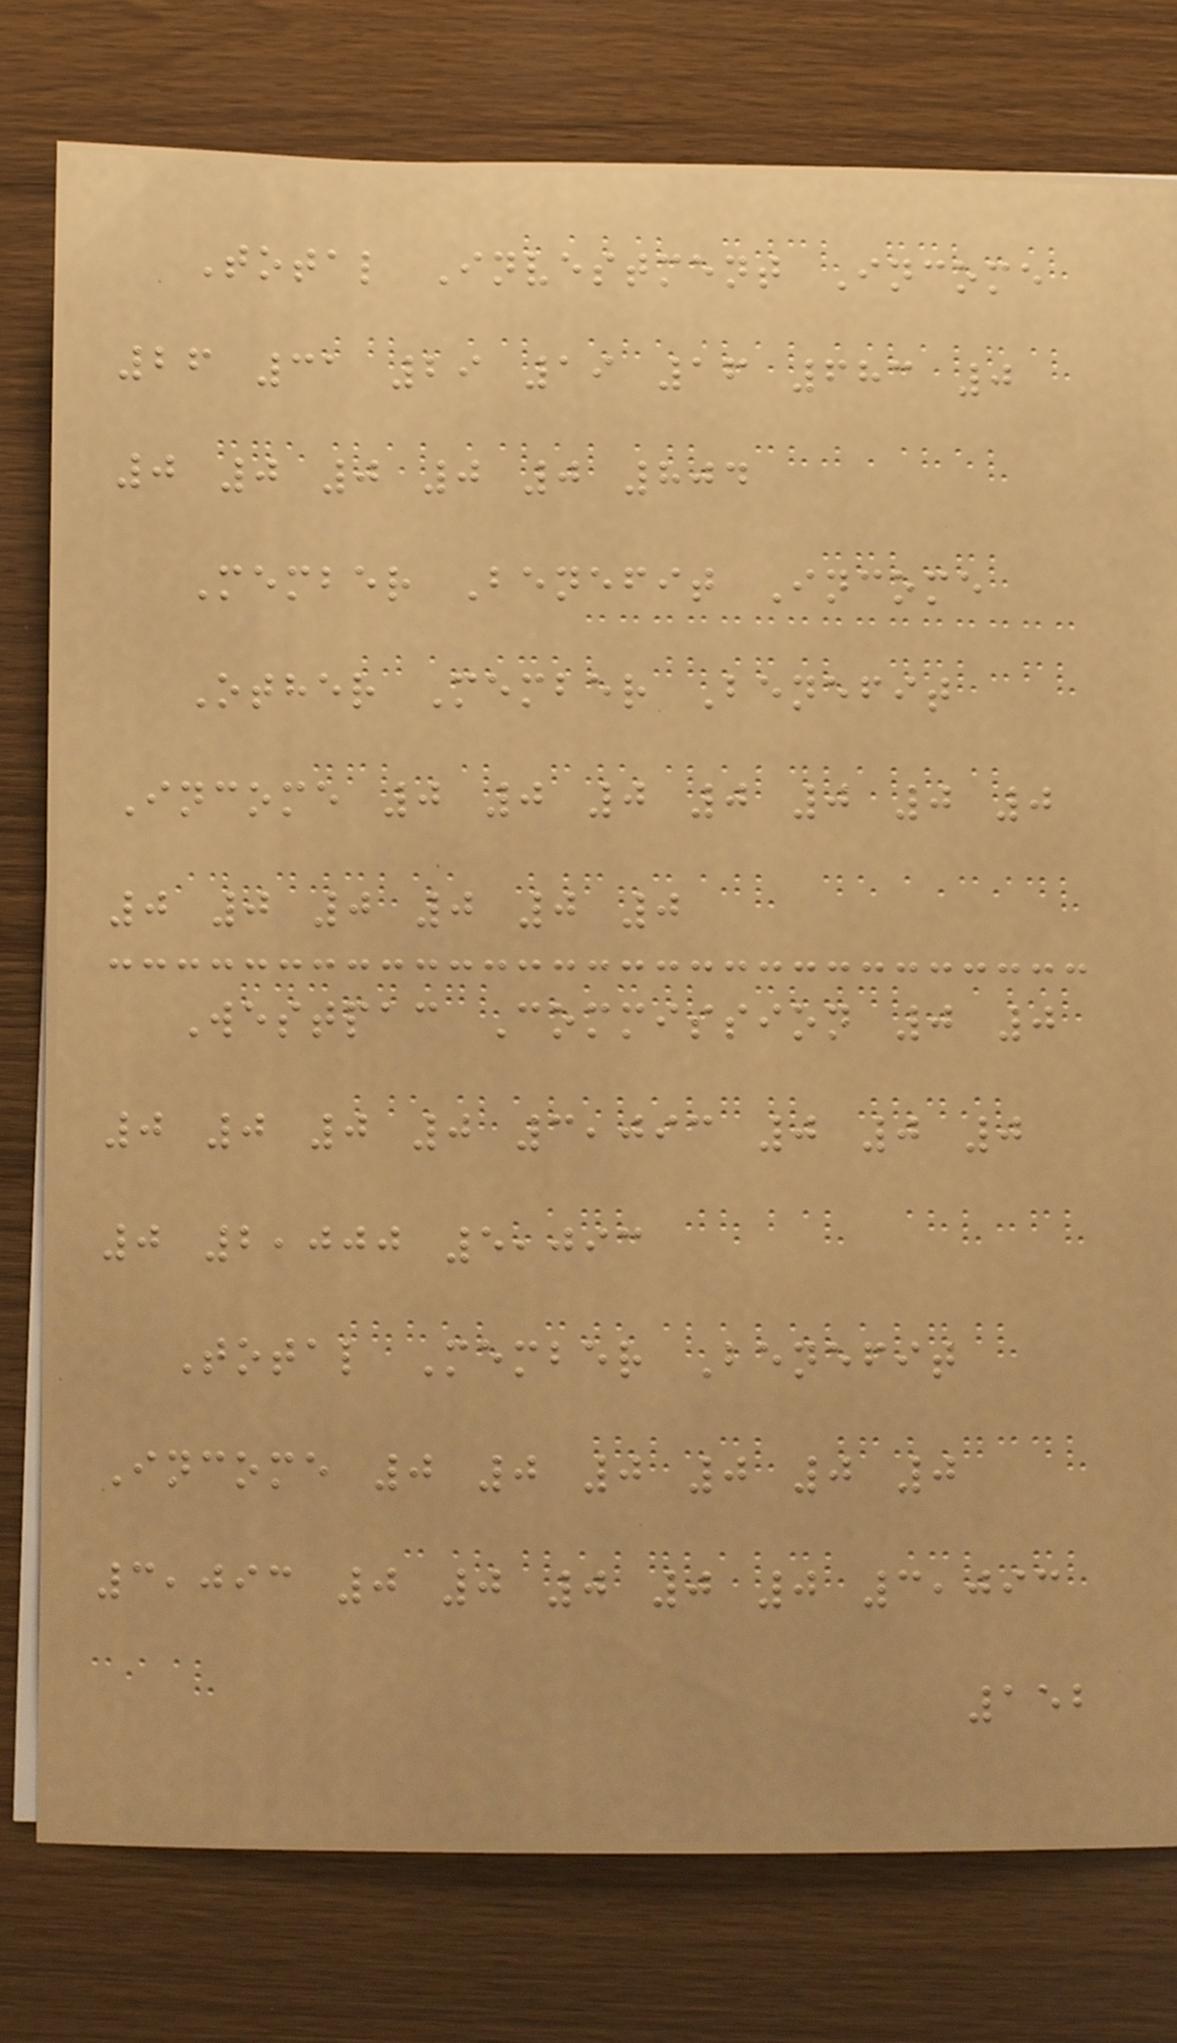Total Investment Income
26 31 29 19 16 683 0
0 0 0 0 0 804
Member Benefit Income
Other Member Benefit
Income 0 0 0 0 0 0 0
0 0 0 0 0 0
Westpac Commission 0 0
0 0 0 0 3,093 0 0 0
0 2,000 5,093
Total Member Benefit
Income 0 0 0 0 0 0
3,093 0 0 0 0 0 3,093
152
